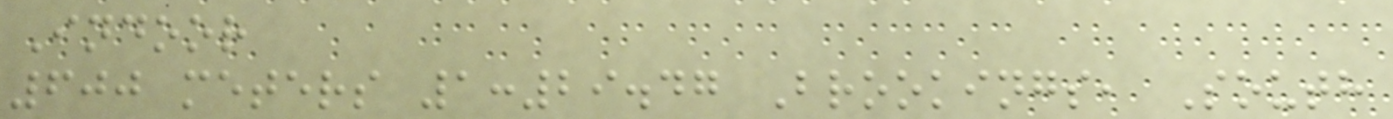Indoor
600 meters 1:29.47 Brookings, South
